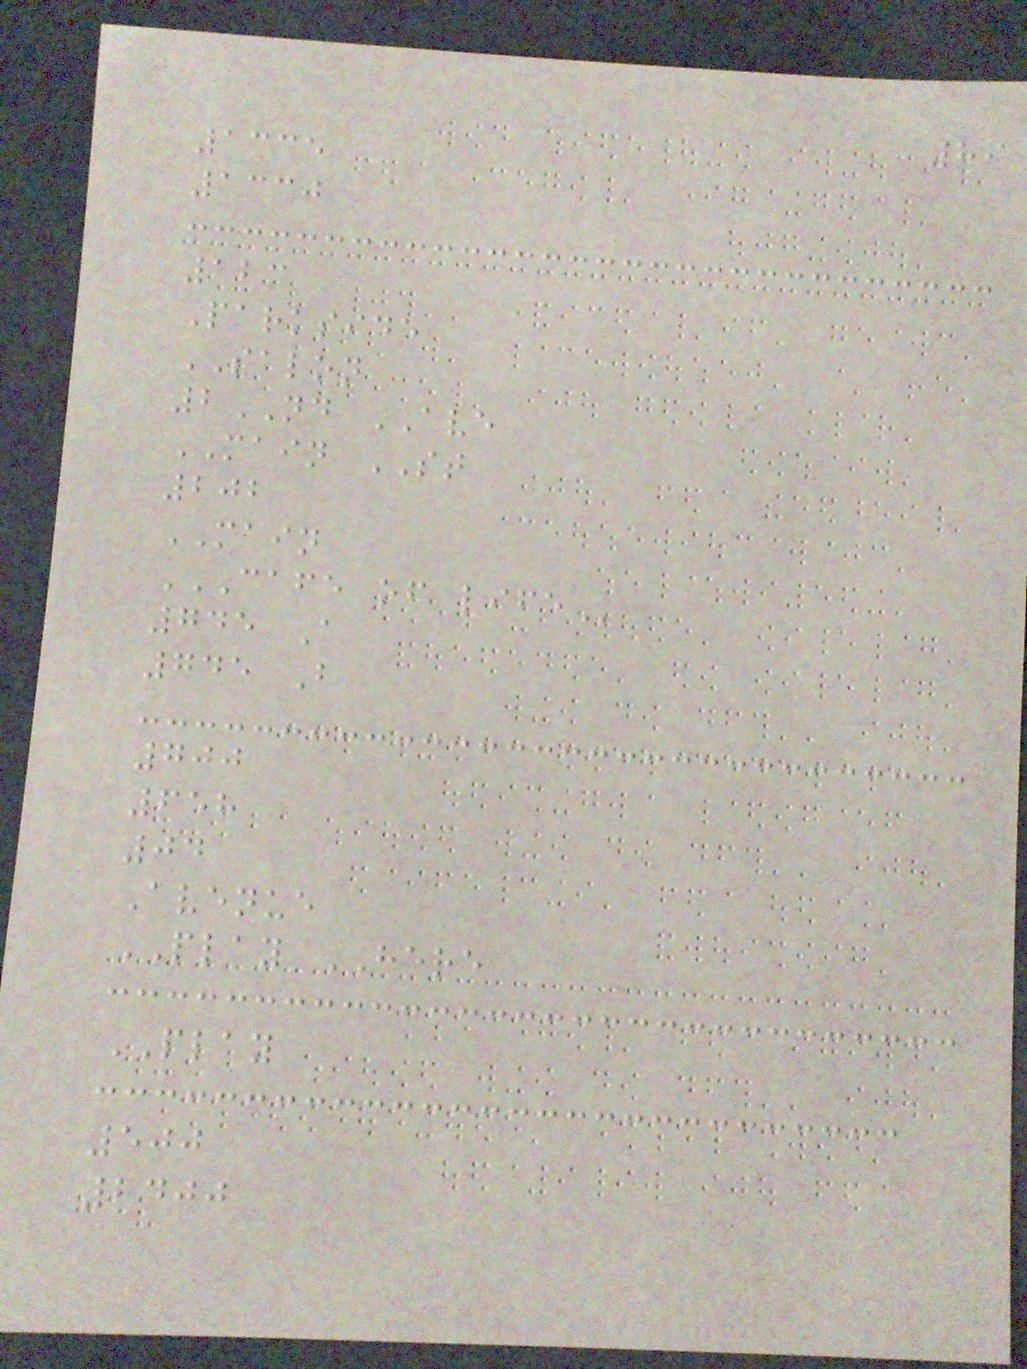89
1335
1330
123
Parkside
SALON
2ND AVE
MAIN ST
202
MAIN
CAFE OF LIFE
745 A
745 B
700
658
04
Avenue
PLAY HERE
PLAY
500
2400
